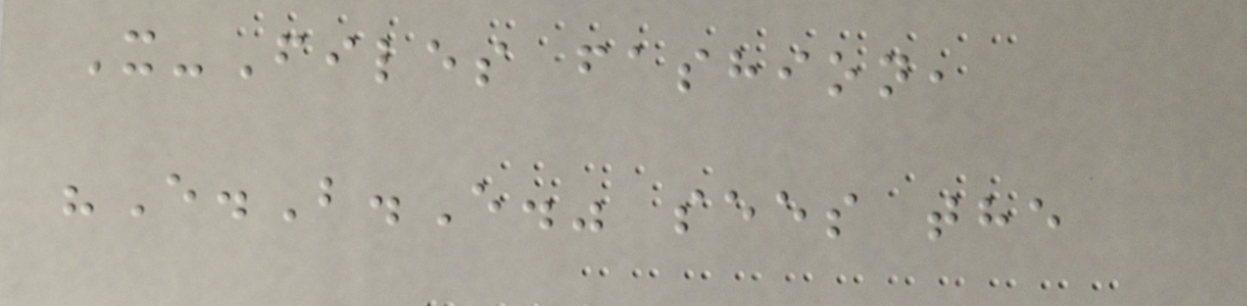X-Files fashion,
"E.B.E." sees the
